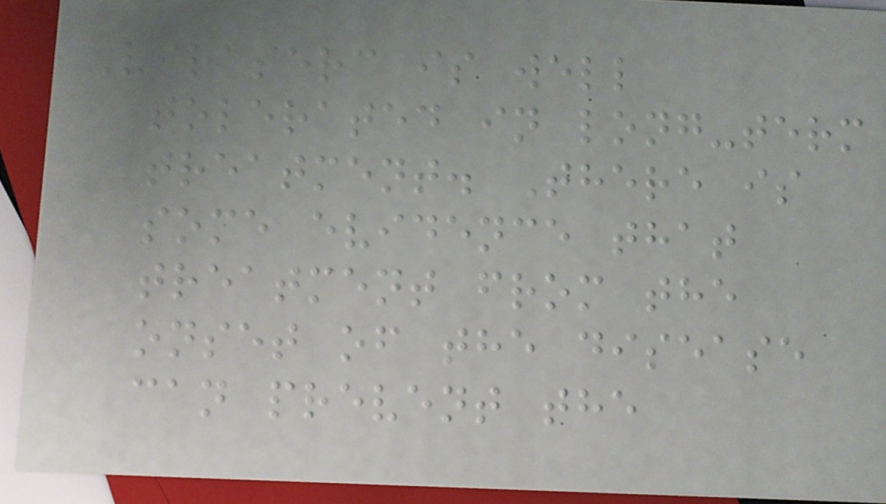Viraserc is well
tolerated in long-term
treatment. There is
some evidence that
treatment from the
onset of the disease
can prevent the
